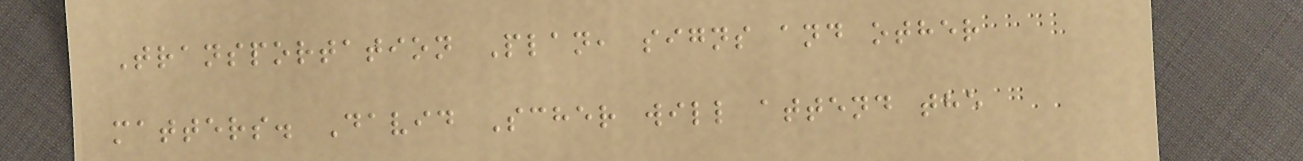Transportation Plan, signs and other
matters. David Scher will attend the
